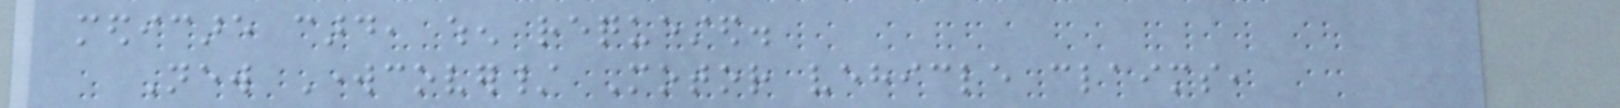medicare card, when requested.
New Workcover/ Motor vehicle claims,
